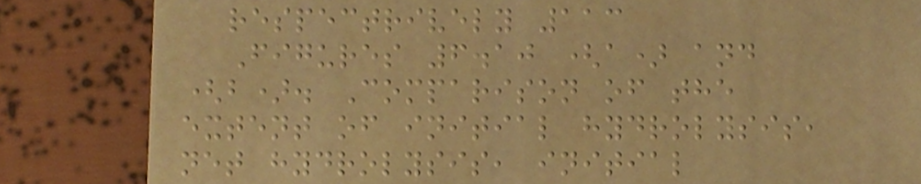respectrively 113
Figures 6.10 (a) and
(b). Comparison of the
extent of initial hydrolysis,
net hydrolysis, initial
